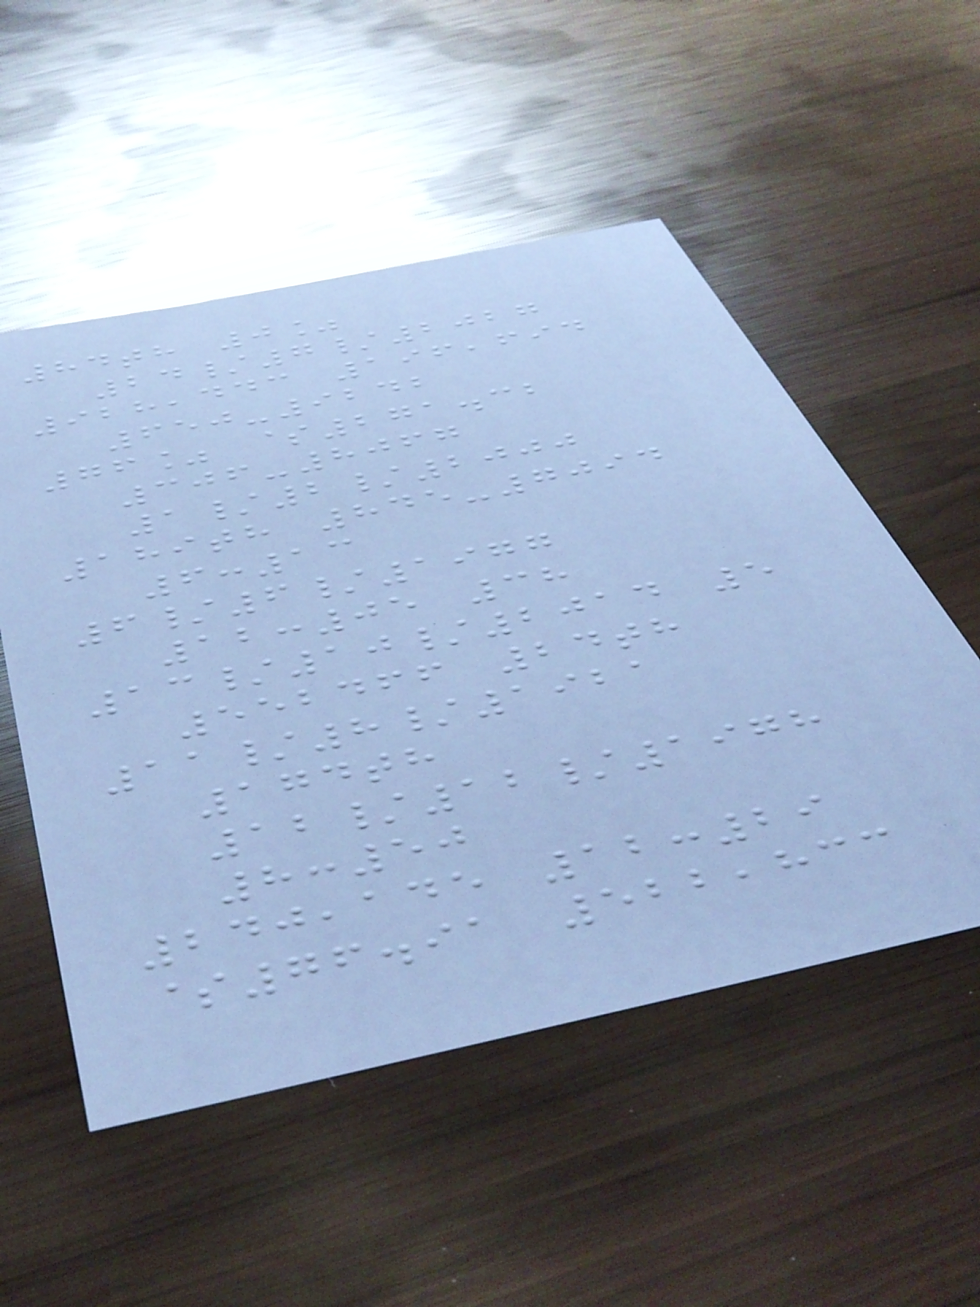84th 0%
24/7/2027
928,443 196,694
650-9242
76% $271.32
306-8067
1/2/2000
189th 845-7094
6:13
6/6/1977
12:05 38
13/10/2014 5
552466 24th
11/8/1921
174th
12/12/1978
8:50
240,145 12:29
$76.91 522,833
